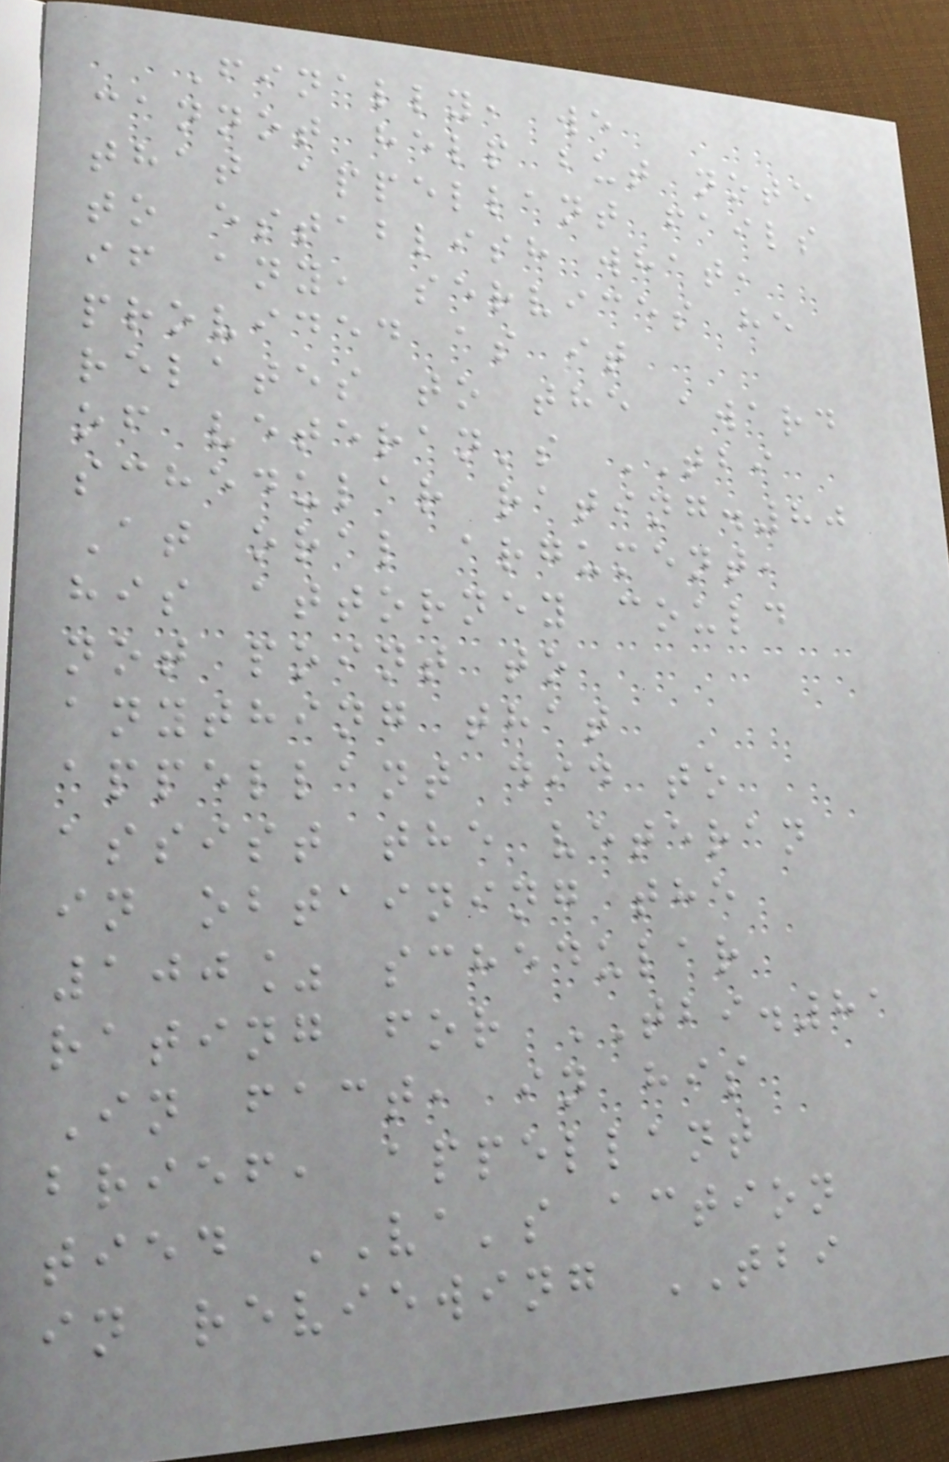Finally, we
cannot help but note
that appellant fails
to establish what,
if any, services he
provided as it
relates to the award
of veteran's TBI
schedular rating.80
At oral argument,
his attorney could
not point to
anything that
appellant did to
assist the veteran
in obtaining the
100% schedular
rating for TBI.81
In fact, in his
brief, appellant
tied VA's action
in reviewing TBI
